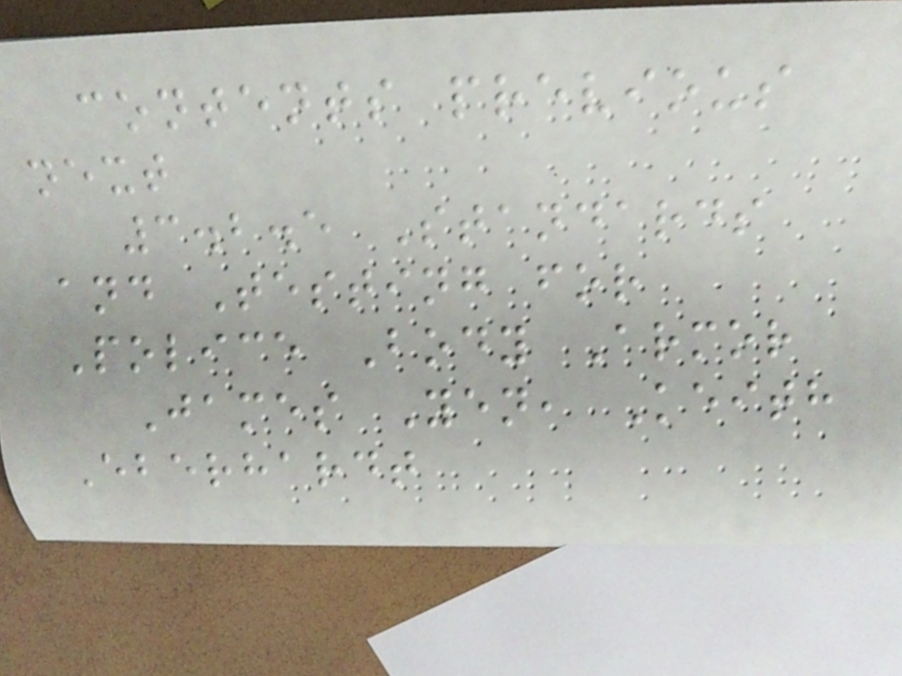contents previous
next
3.2.5 Standards
and Testing for
Police Body Armor
James Yen, Keith
Eberhardt
